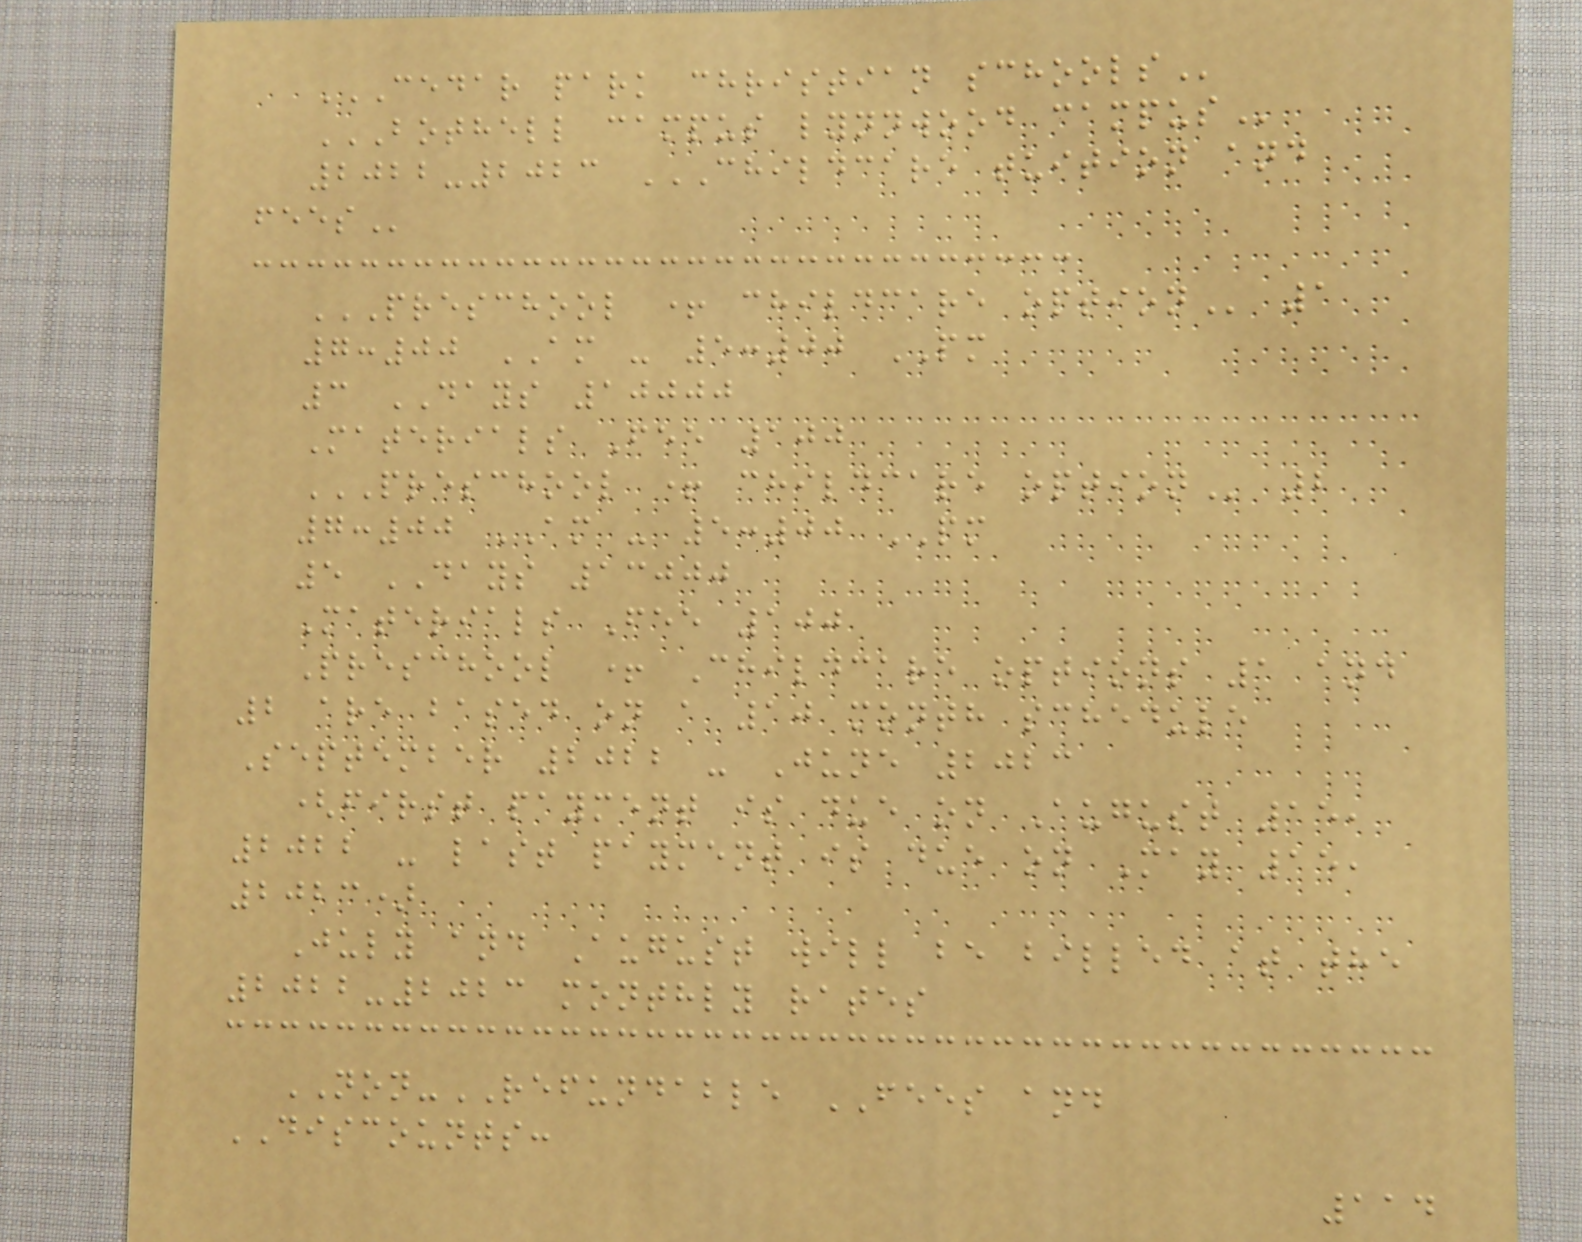CEDAR PARK CHRISTIAN SCHOOLS
BOTHELL CAMPUS LYNNWOOD CAMPUS
2022-2023 CHILDCARE TUITION AND
FEES
PRESCHOOL + CHILDCARE OPTION 1
7:00 AM - 5:00 PM
3 DAYS 10000
Materials Fee 100
PRESCHOOL + CHILDCARE OPTION 2
7:00 AM - 5:00 PM
5 DAYS 13000
Materials Fee 100
Preschool + Childcare options 1 and
2 are based on a 10 month schedule
September 2022 - June 2023
(first payment is due on August 15,
2022 - last payment is due on May 15,
2023)
July and August will be billed at the
2022-2023 monthly rates
NON-REFUNDABLE FEES and
DISCOUNTS:
114
